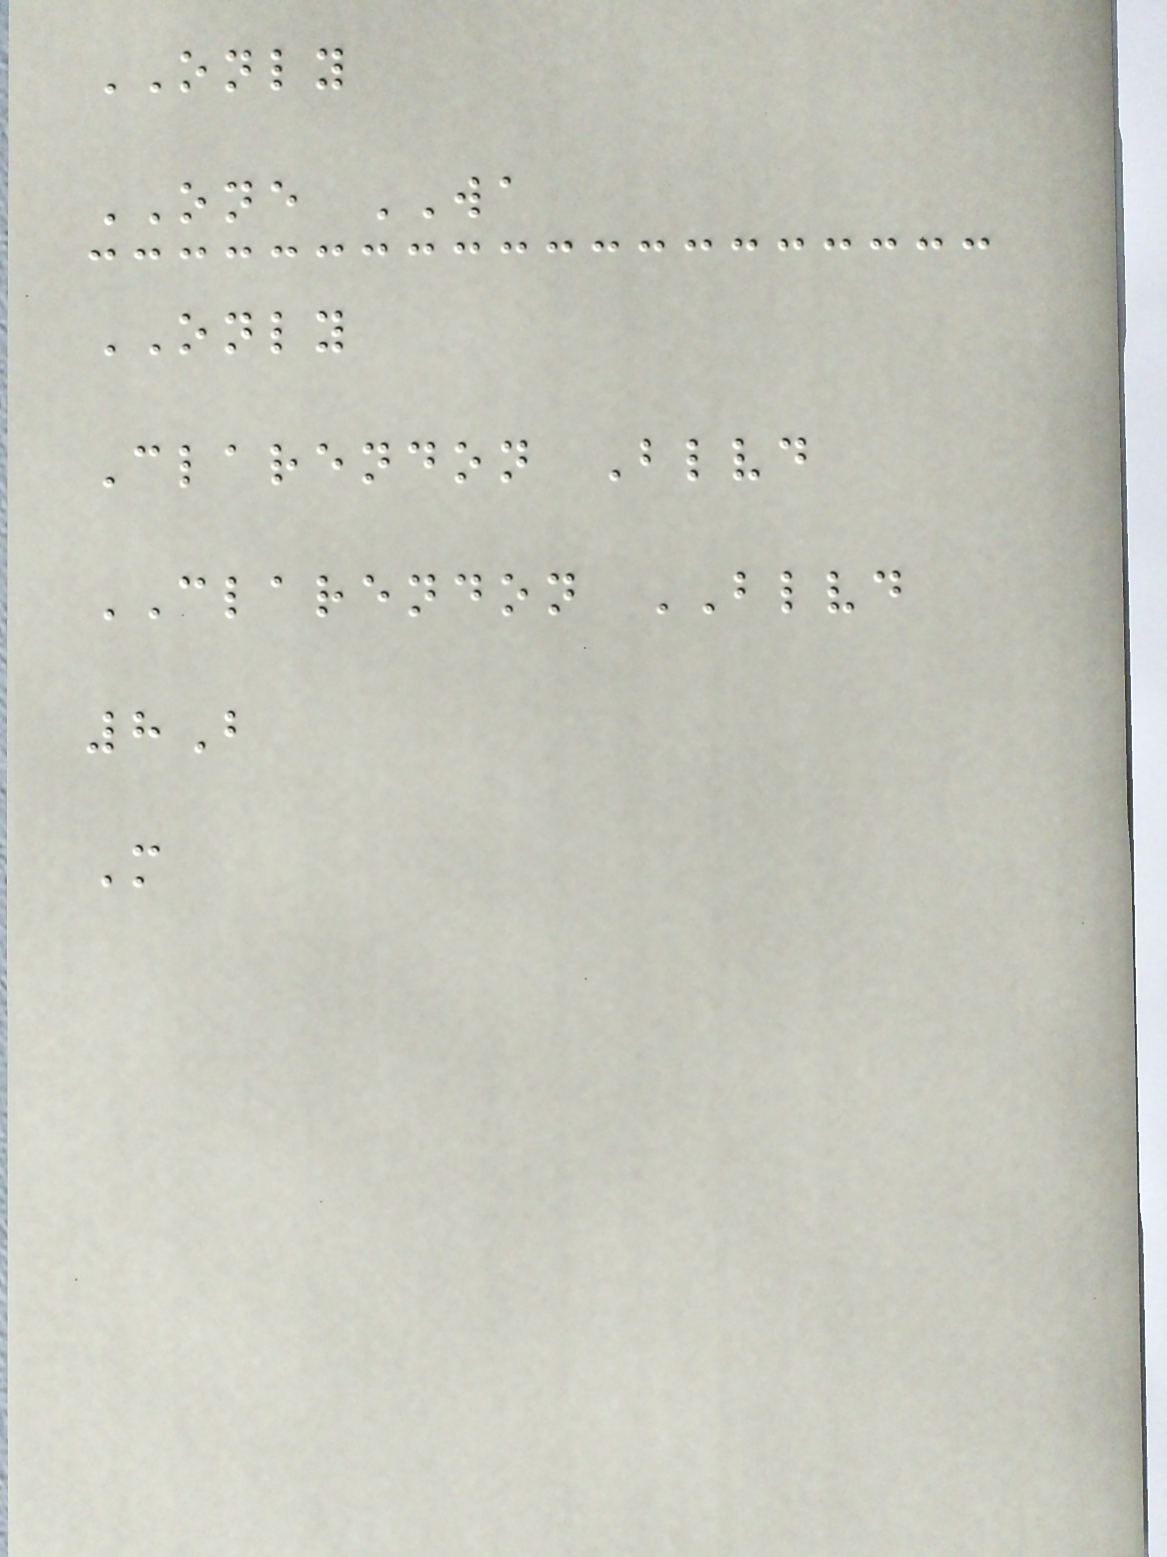ONLY
ONE WA
ONLY
Clarendon Blvd
CLARENDON BLVD
8B
M
